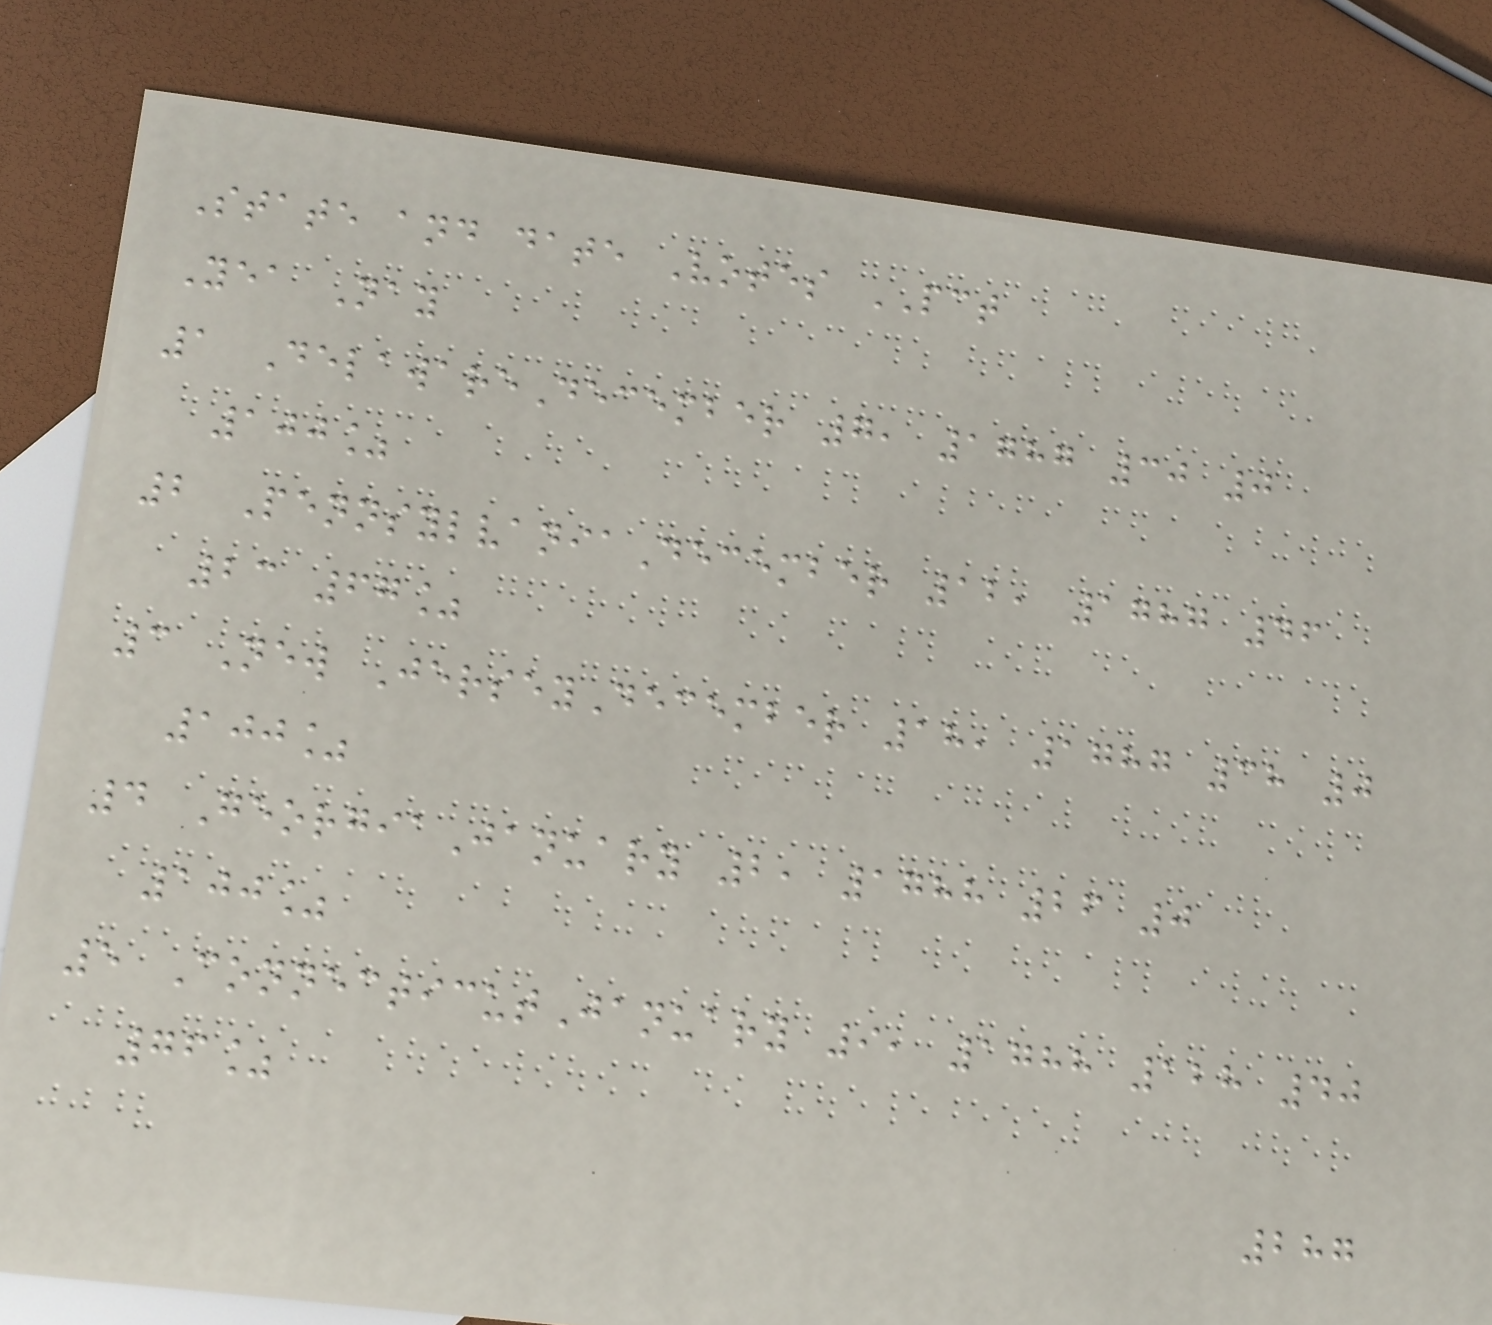State and date Votes PCT
Yea Nay
1 DelawareDecember 7, 1787 30 0
100%
2 PennsylvaniaDecember 12, 1787 46
23 67%
3 New JerseyDecember 18, 1787 38 0
100%
4 GeorgiaJanuary 2, 1788 26 0
100%
5 ConnecticutJanuary 9, 1788 128 40
76%
287
